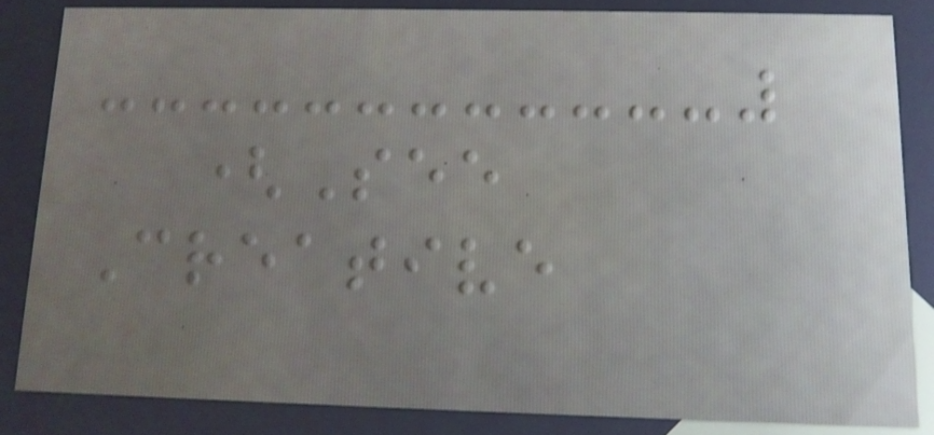(See
Creative
